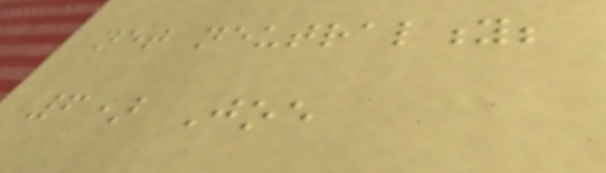net neutrality;
6) Joe
